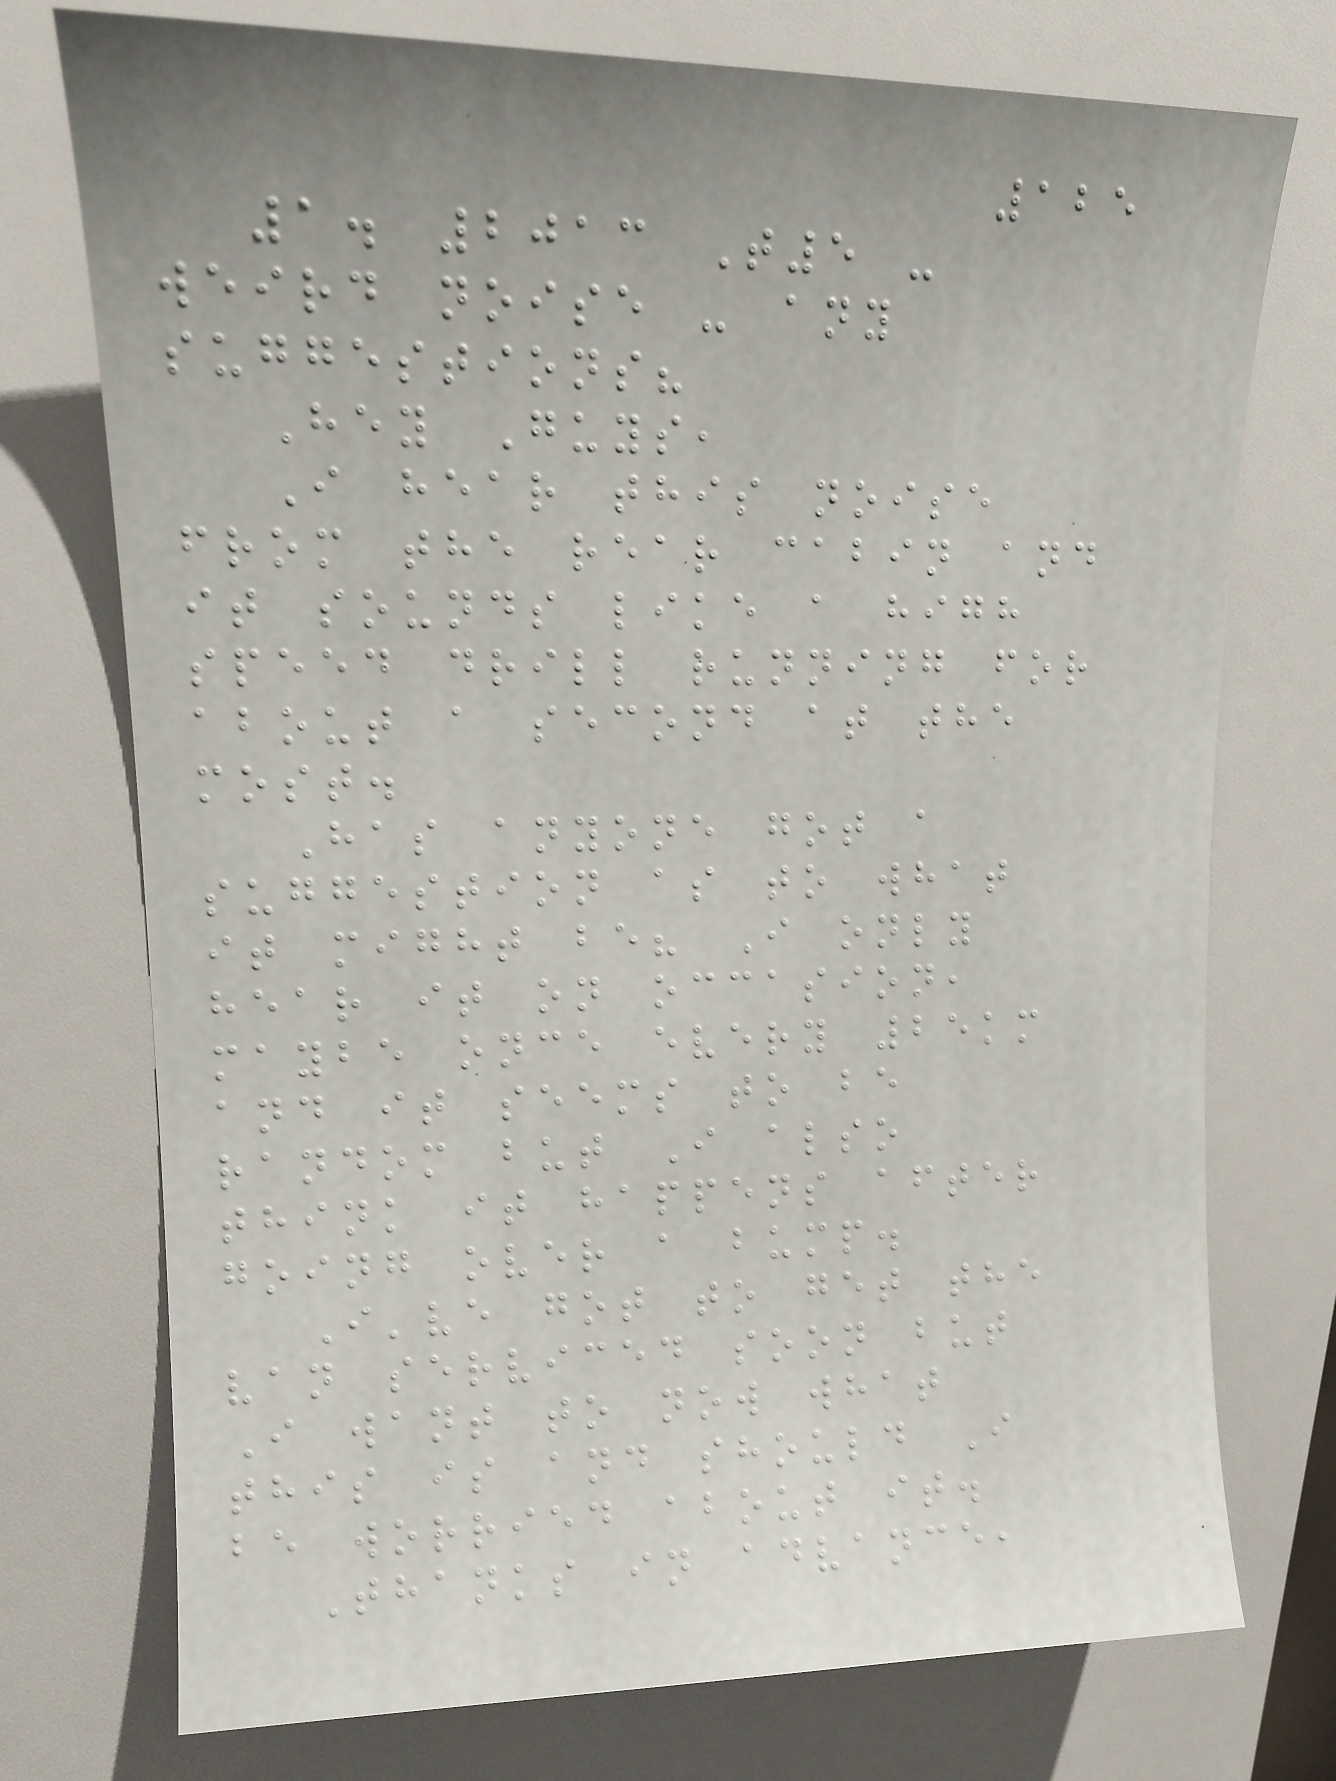125
1. 2013 T5 -
weird noise - any
suggestions?
Hey Guys,
I hear this noise
from the rear cabin and
it sounds like a high
speed drill running for
about a second at the
most.
Has anyone got a
suggestion as to what
it might be? I only
hear it on occasion,
maybe once every 25km
and it seems to be
random but I also
think it happens after
going over a bump.
I've got to get the
van serviced soon but
I want to now what
this is and should I
be worried about it.
Thanks in advance,
